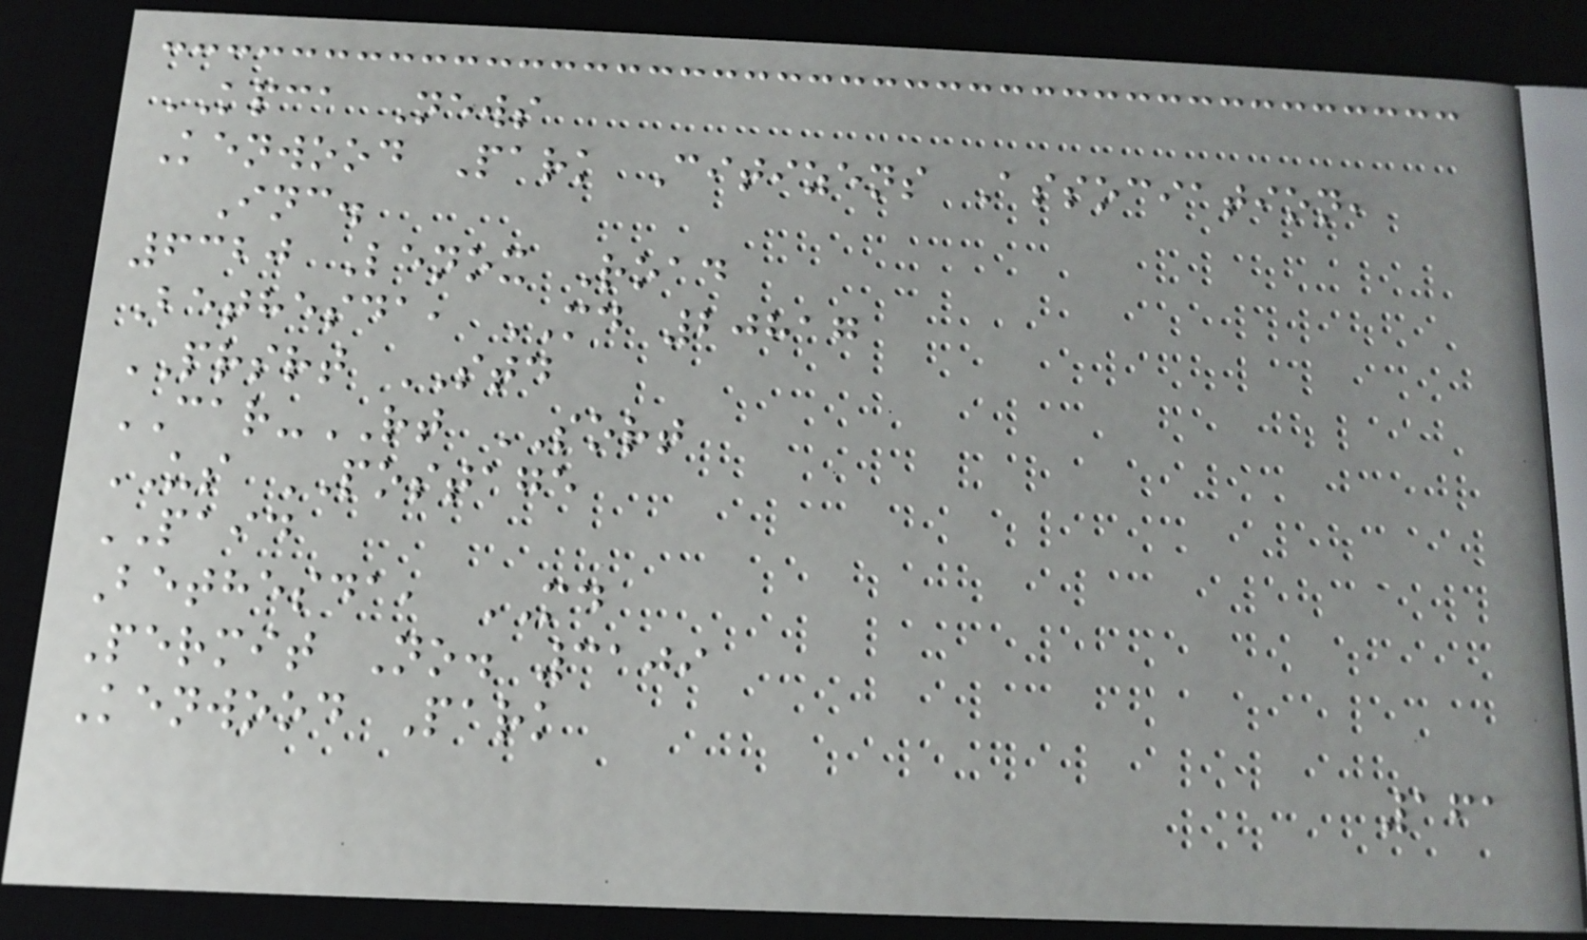KPCA News
Kenwood Park Citizens Association,
Inc.
6320 Lenox Road
Bethesda, MD 20817
PRSRT STD
CAR-RT SORT
US POSTAGE
PAID
Bethesda, MD
Permit No. 3109
Kenwood Park
161
